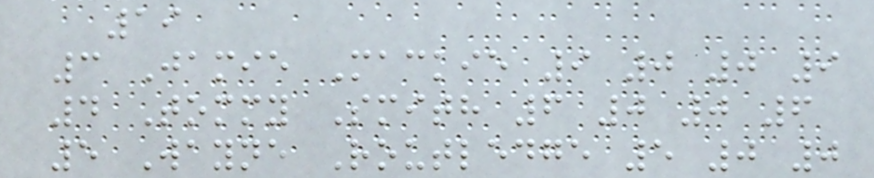19
3 Jamie Mackie 9 0 0 9
4 Tommy Smith 6 0 0 6
5 Wayne Routledge 5 0 0
